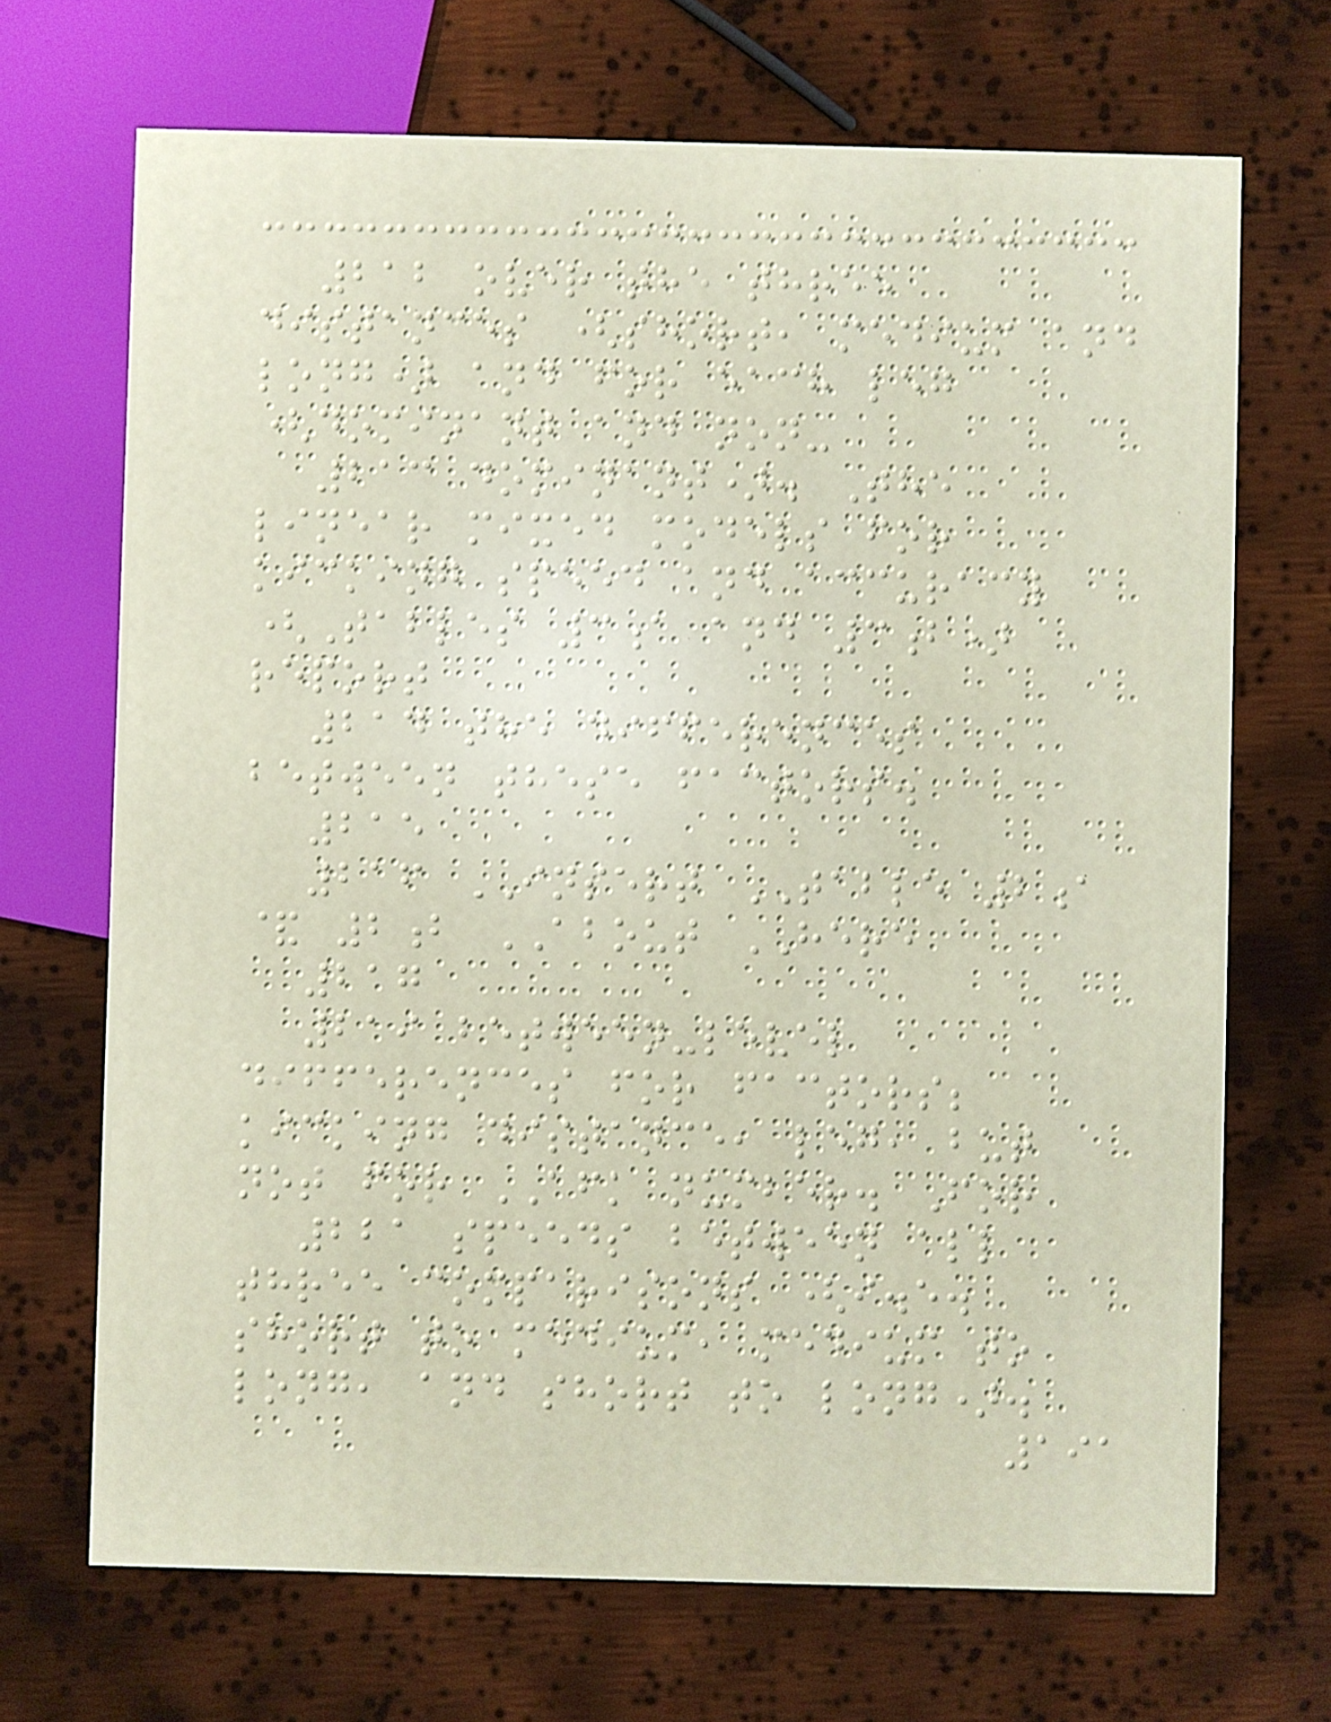212 over the three
distances (short, medium and
long) and for each leg
(dominant and non-
213 dominant). The
linear mixed models for
kicking speed and accuracy
(Tables 3a and 3b)
report
214 the differences
between these factors.
215
216 INSERT TABLE 2a
& 2b ABOUT HERE
217
219 between-level
differences for factors;
kicking distance, leg, but
not for AFK number. For
221 speeds between all
three comparisons (i.e.
short to medium, medium to
long, and short to long).
191
